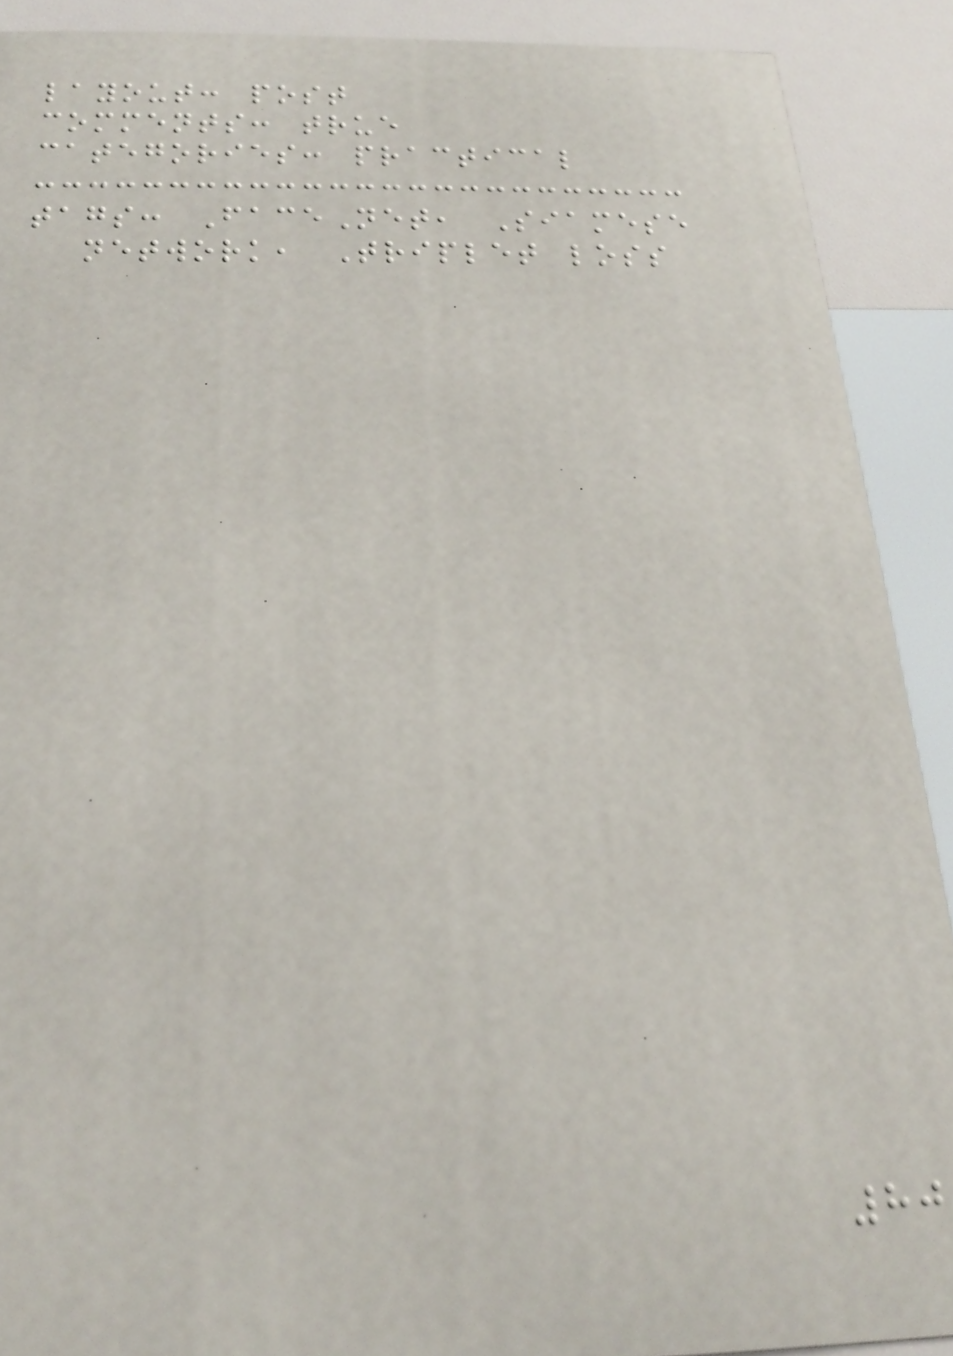layout: post
comments: true
categories: practical
tags: FaceNet, Siamese
network, Triplet loss
80
